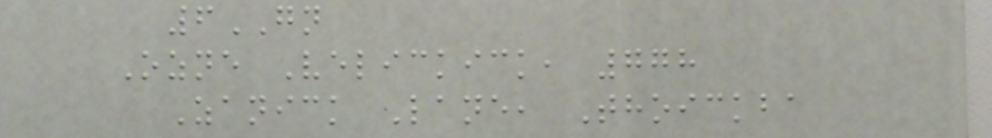6GN
Ozne Velickick, 778
Zanick Lane, Thoickba
